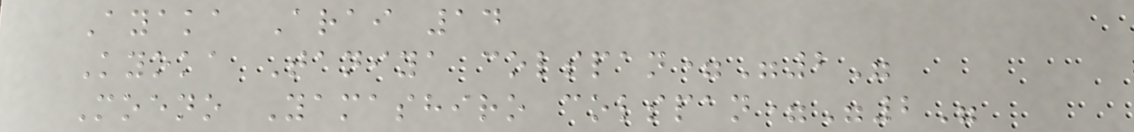Ayaka Arai 14
Kyoka Taniya colspan="2"
Moeno Yamashiro colspan="2"
